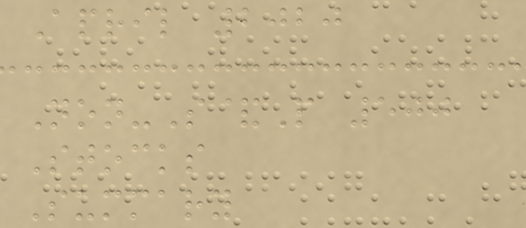April 2020
Non-S&P 500
Stocks
Summary
